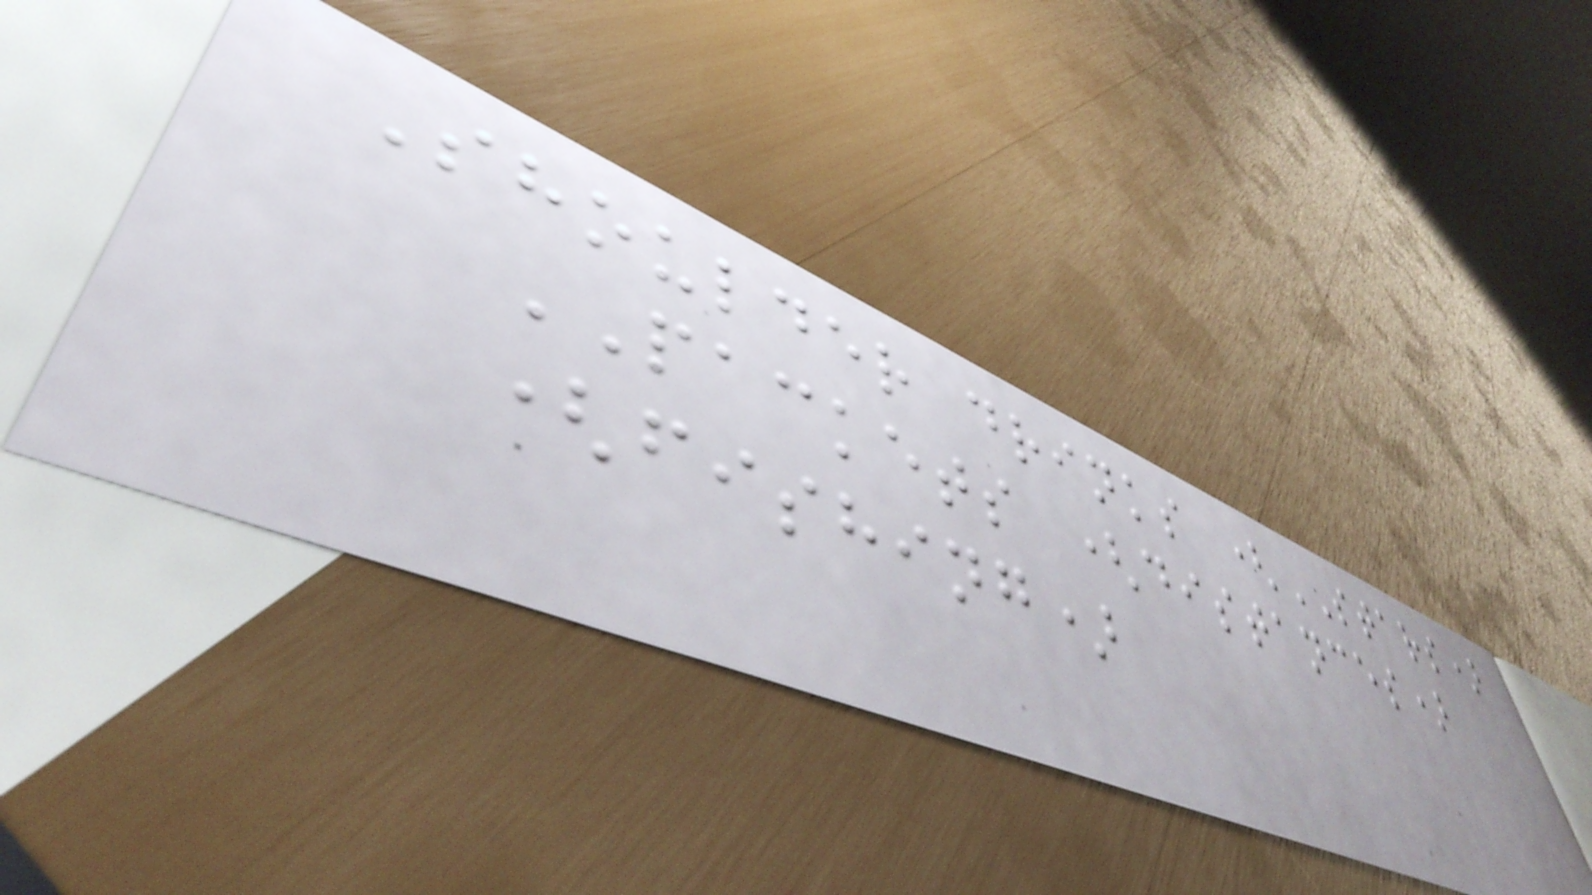Shoulder drinks (STARS)
PACKETS (distances)
(fishing)
